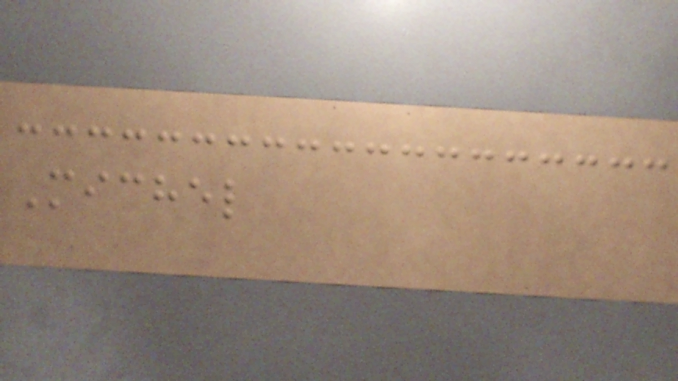Michel
